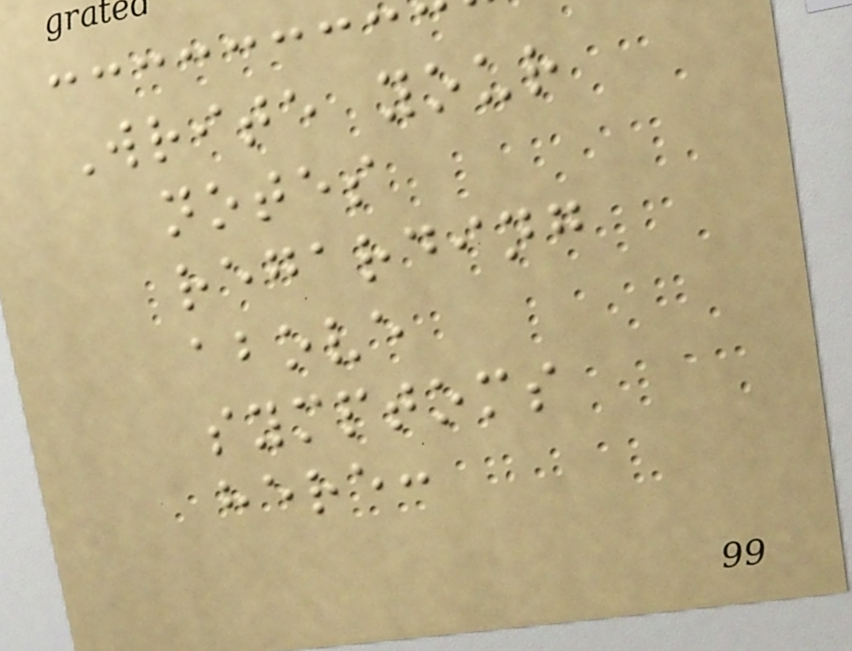Write your
notes
regarding
above
symptoms
here:
